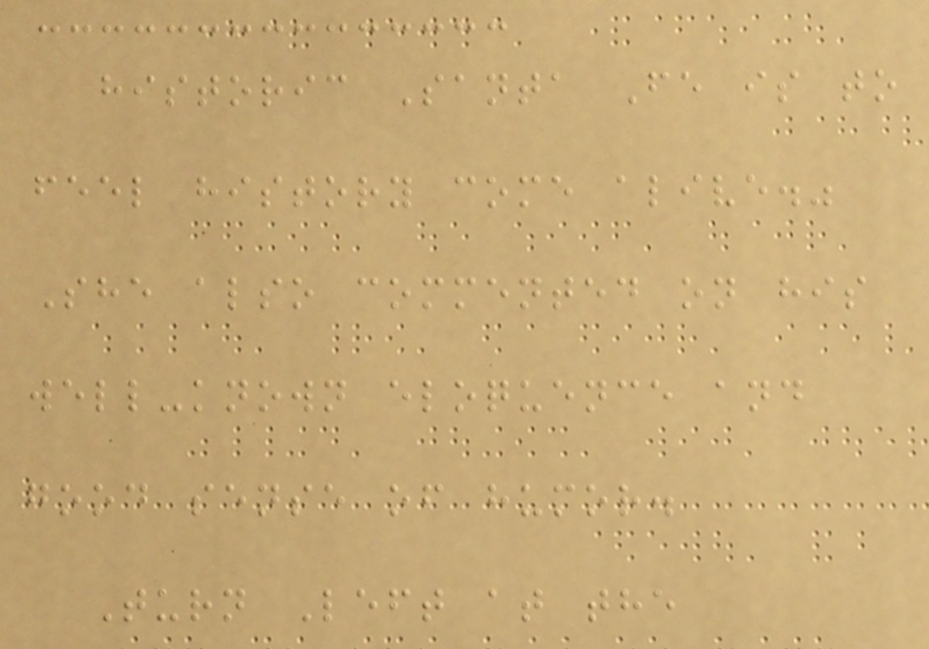historic Santa Fe is to
feel history come alive."
She also commented on his
well-known eloquence and
good sense of humor.
Turn Left at the
